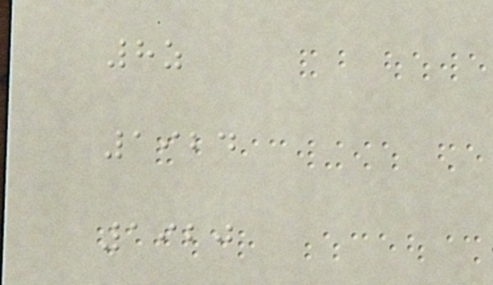8z
1924
1920
